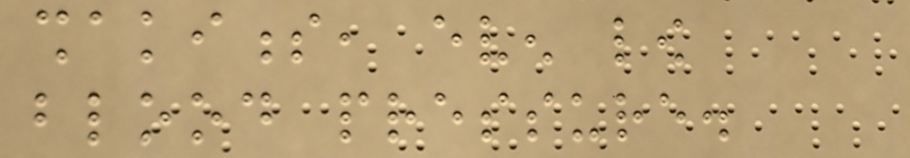shakiness, even low
blood pressure.
